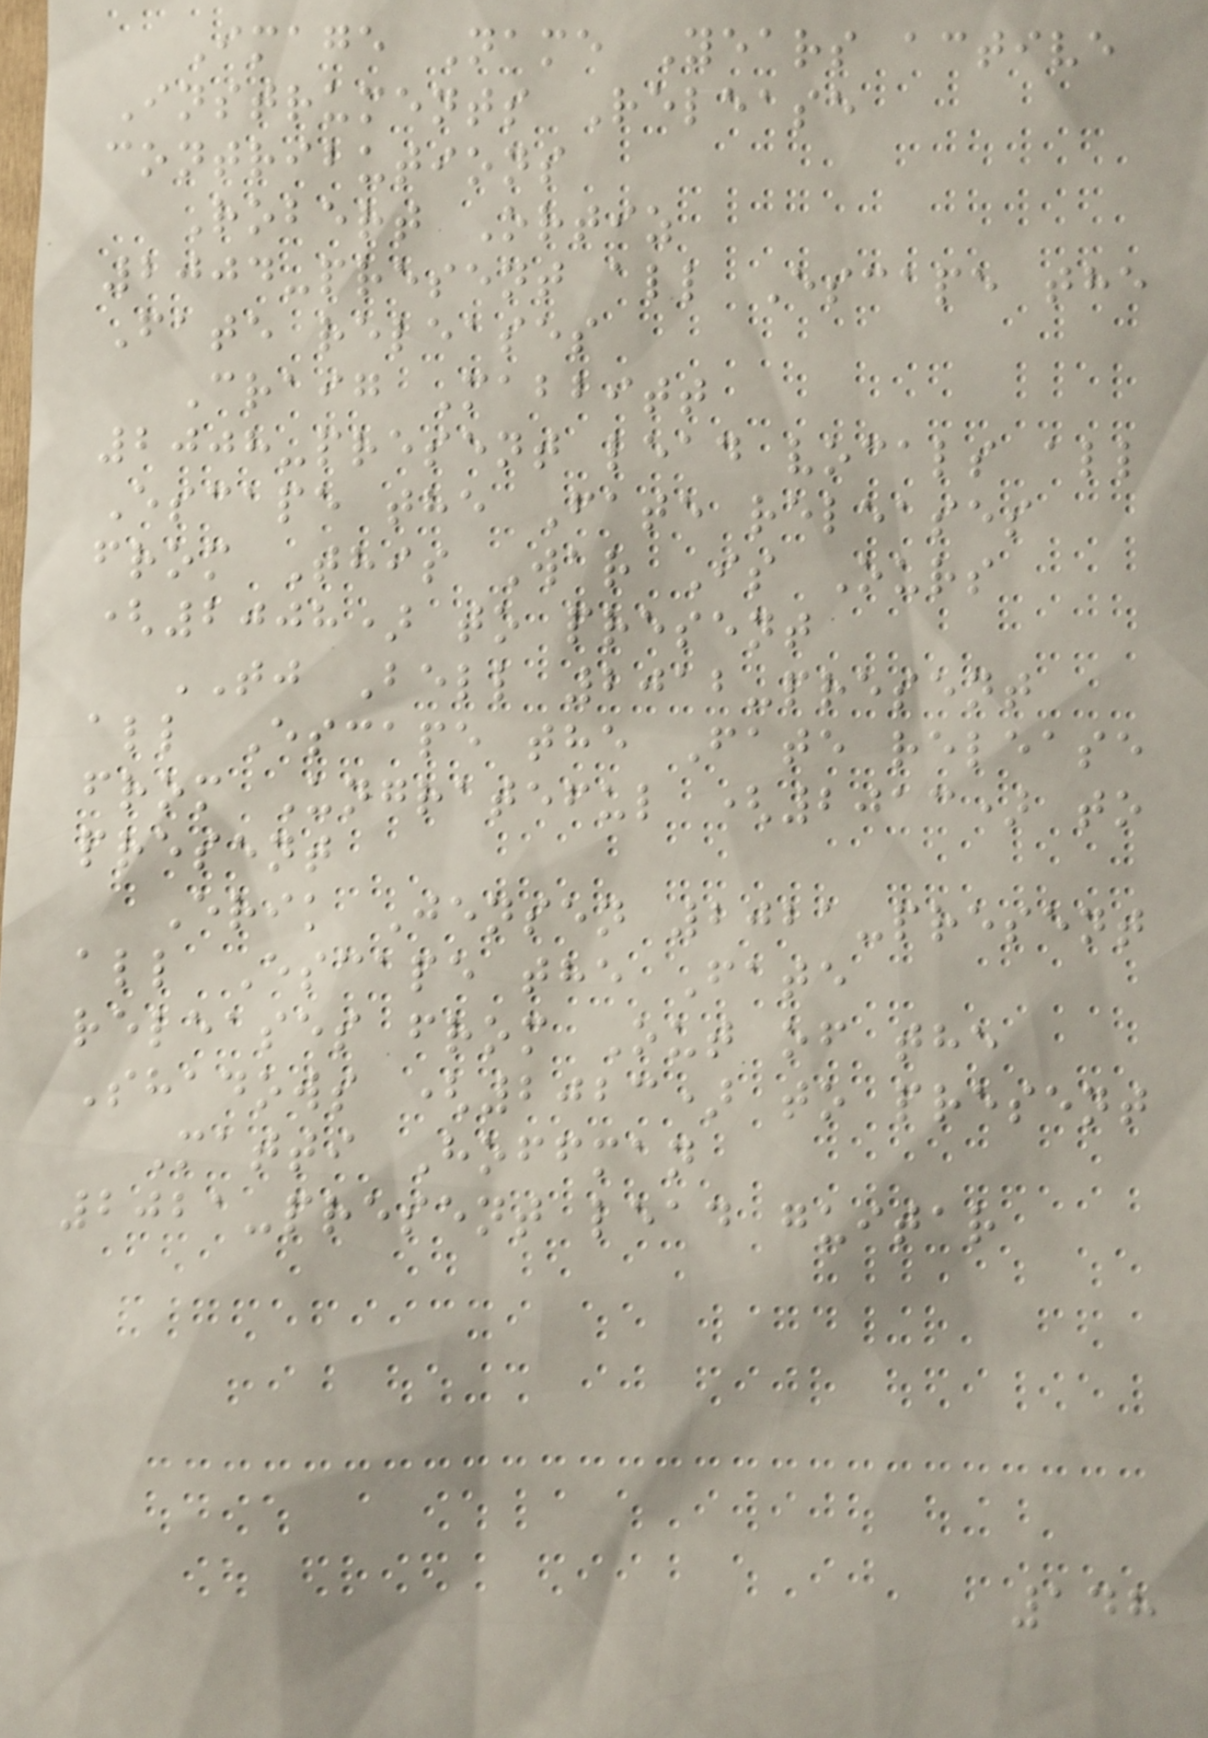Image Name Years active
Instruments Release
contributions
Robert Ortiz
2004-present all Escape the
Fate releases
Craig Mabbitt
2008-present lead vocals all
Escape the Fate releases
from This War Is Ours
(2008) to present
TJ Bell 2012-present
all Escape the Fate release
from Ungrateful (2013) to
present
Erik Jensen 2021-present
all Escape the Fate
releases from Out of the
Shadows (2023) to present
Matti Hoffman
2021-present lead guitar
148
